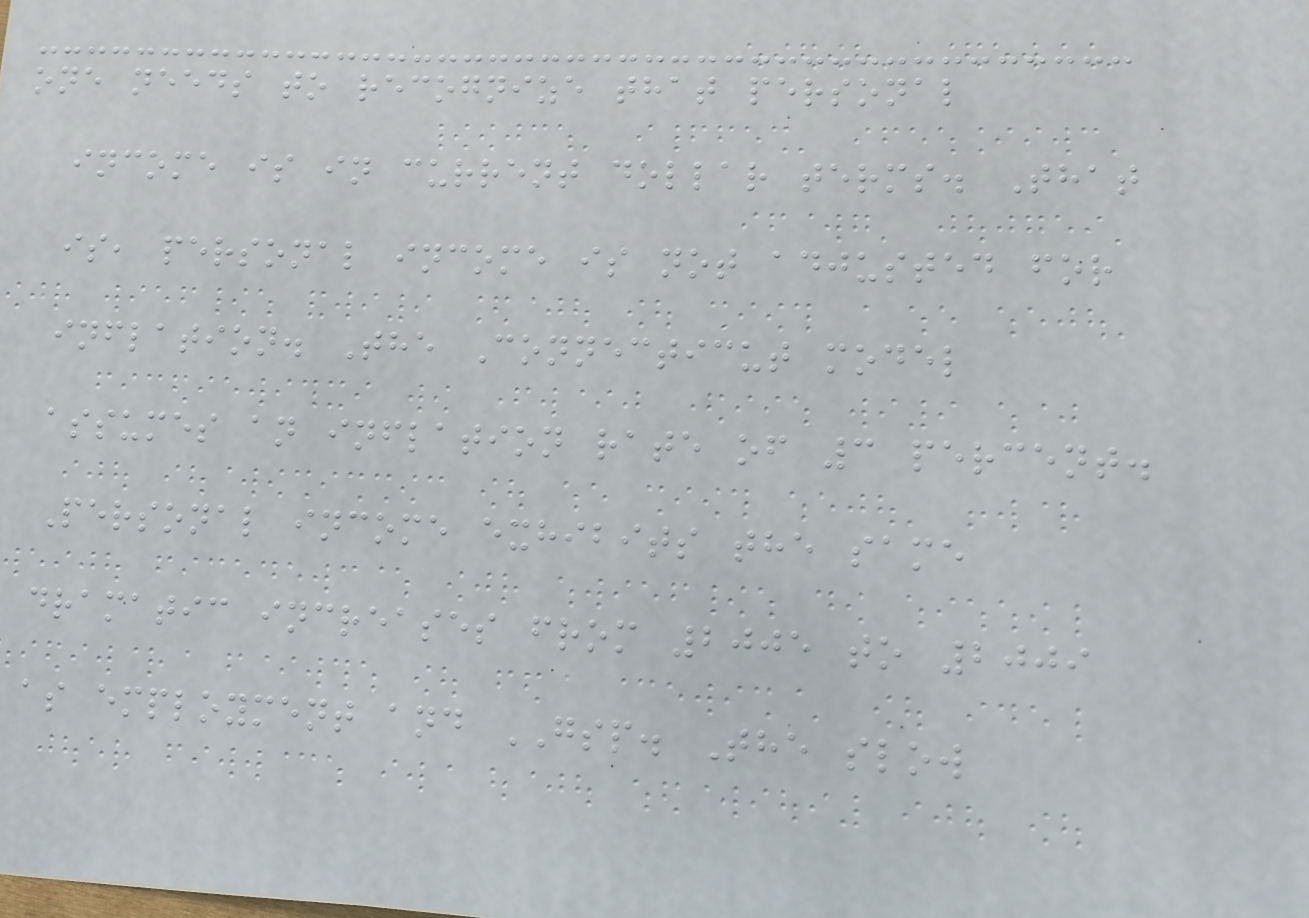one needs to recognize that personal
income is in current dollar terms. That
is, personal income is not adjusted for
inflation. The Connecticut model
assumes an inflation rate of 3 percent.
Personal income exhibits the same
dramatic increases from 2005 to 2009
as employment and GSP. The slow
